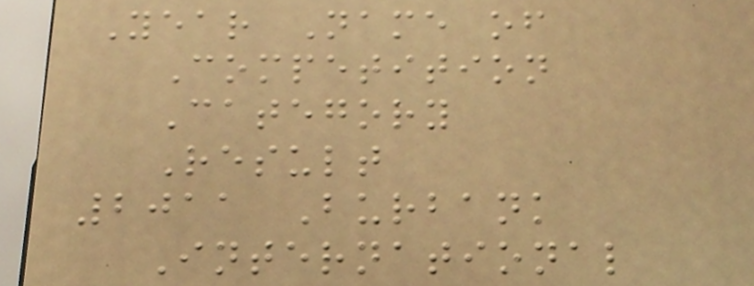Year Name of
Competition
Category
Result
2011 Burbank
International
